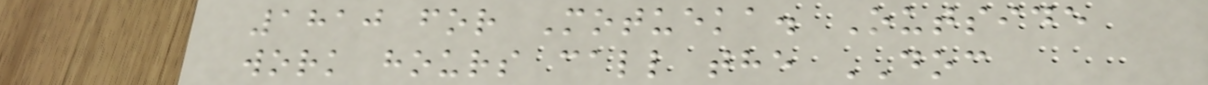1810 for Motueka. Outside
work hours call the DOC
